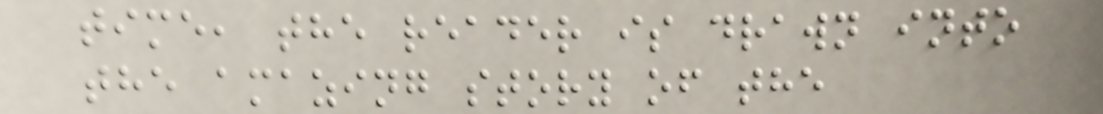time, the reader is drawn into
the amazing story of the
